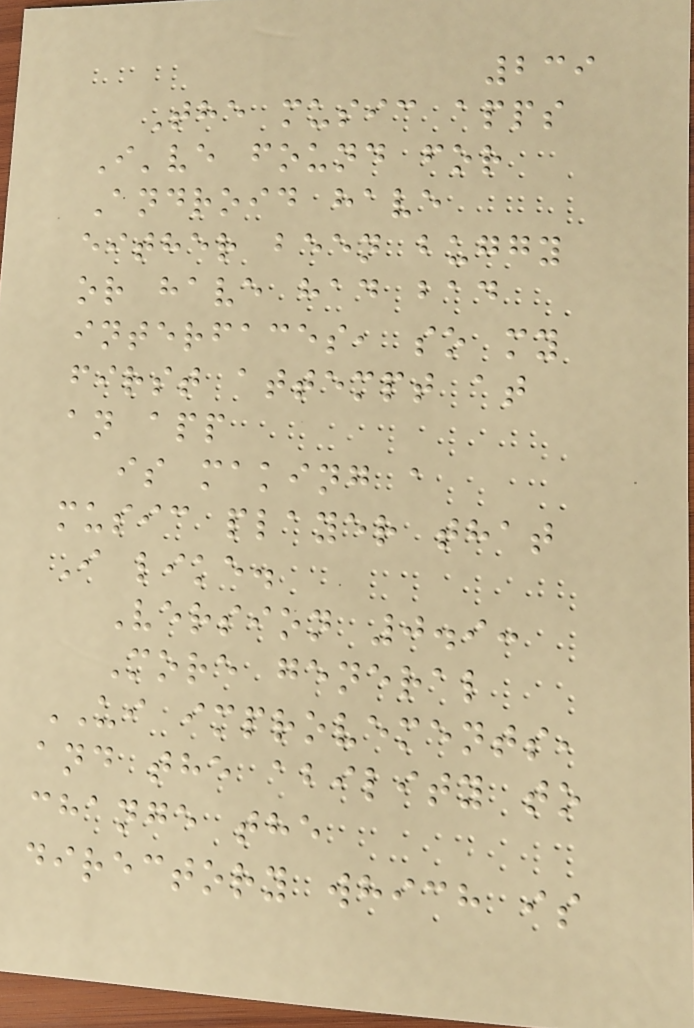239
The music apps
I've found for
Android have
either been buggy
or have had bad
interfaces, so my
first attempt at
an app
is making a
music player that
I like.
Version 0.9:
More general
UI improvements,
and the ability to
change the
directory which is
